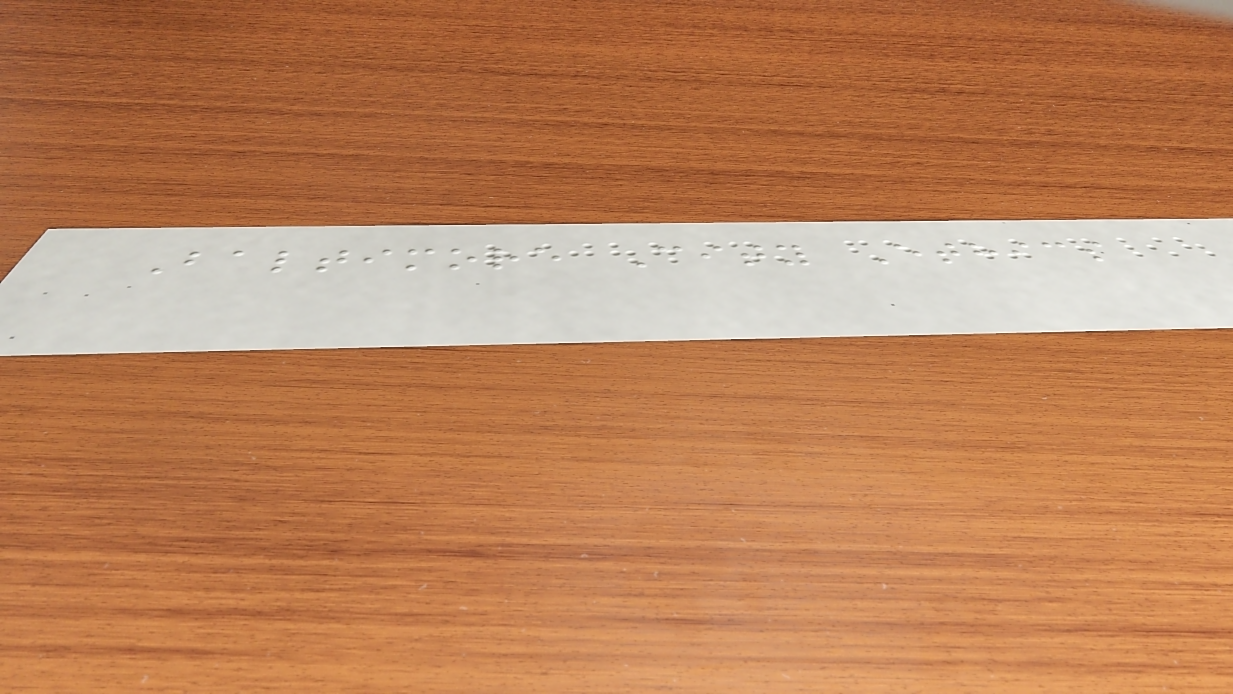Baltimore City Ethics
